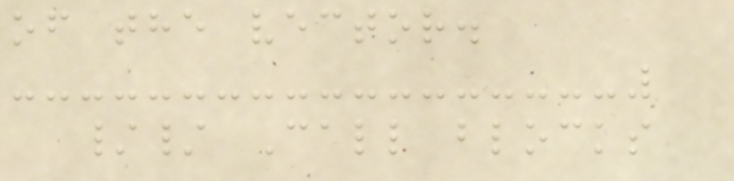of the vector.
// Call blocks
